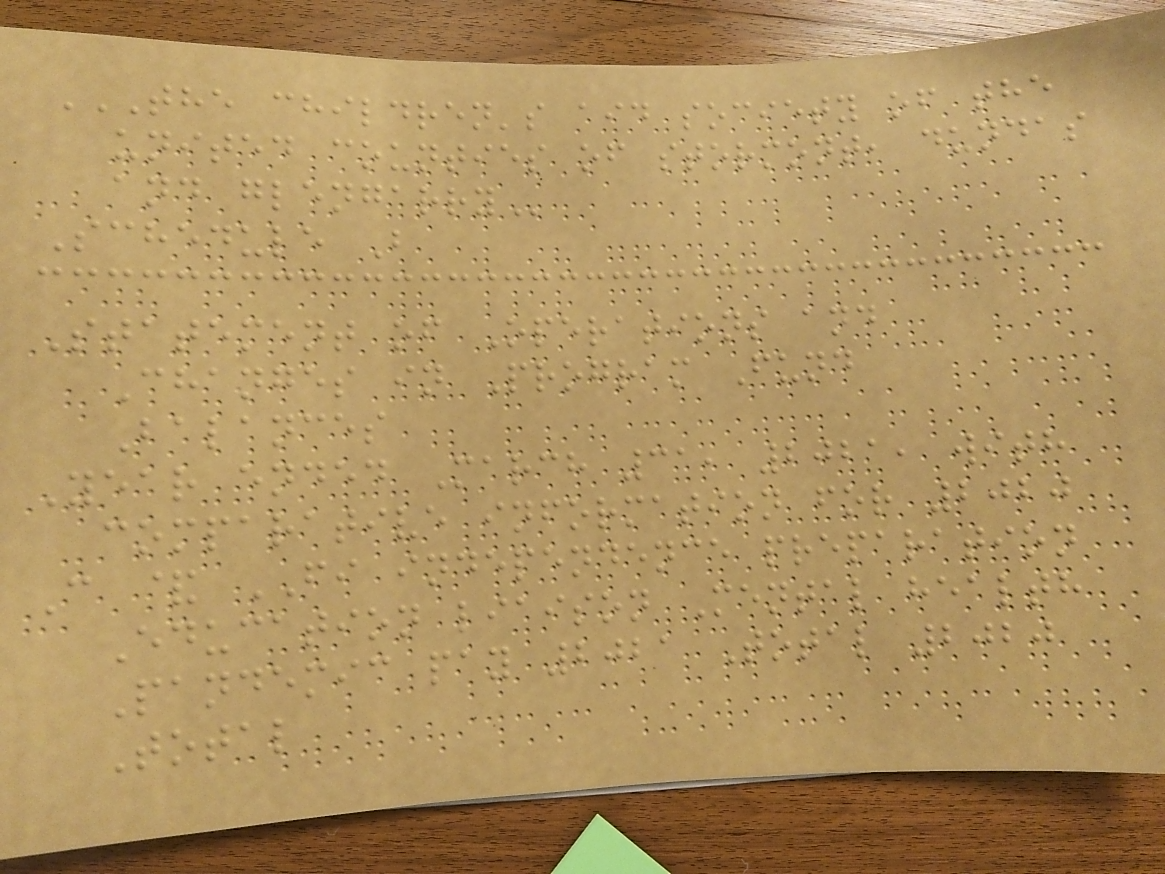THE CHILDREN'S AID SOCIETY OF THE
UNITED COUNTIES OF STORMONT, DUNDAS
AND GLENGARRY
Schedule B
Statement of Operations and
Changes in Program Fund
Balances
Year ended March 31, 2021, with
comparative information for 2020
C & FI independence preparation
Education liaison Mental health
Pandemic pay 2021 Total 2020
Total
